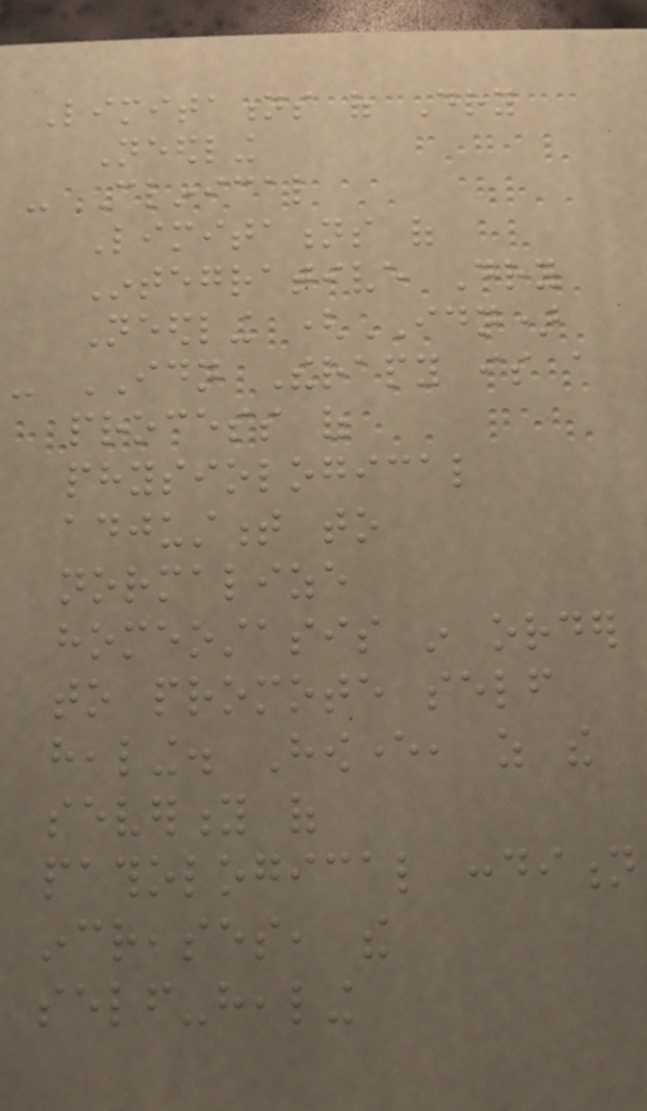Limitations of Dry
Needling
- Clinical
Limitations of
Integrative Dry
Needling (IDN)
- IDN Therapy is a
process of
physiological
adjustment to
normalize
homeostasis in order
to promote self
healing. However, as the
severity of
pathological condition
increases, the
self-healing
